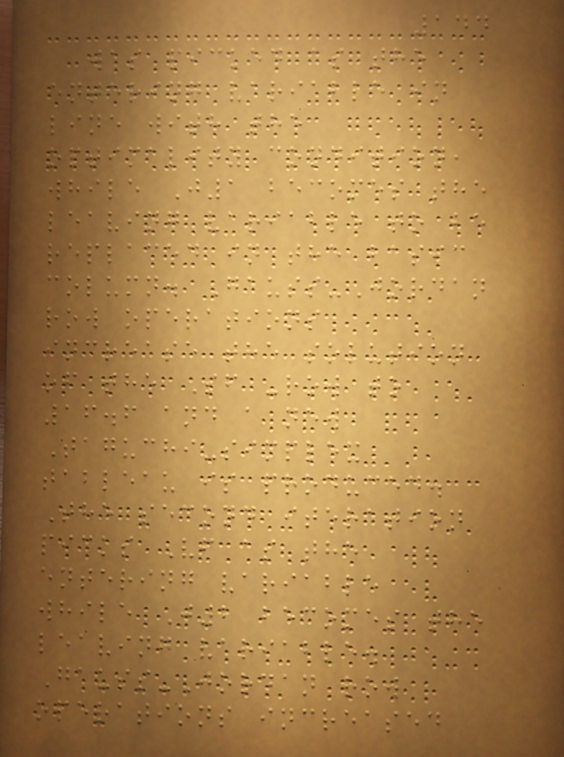144
was picked as the
entering variable in
line with the
optimality condition,
while J1 becomes the
leaving variable to be
replaced in the basic
column. Gauss-Jordan
row operations
increase the solution
of the Sf -row to
16.6 and a new
Taguchi-simplex
tableau is produced.
The second iteration
picks Vf as the
entering variable
while J2 becomes the
leaving variable.
Gauss-Jordan row
operations increased
